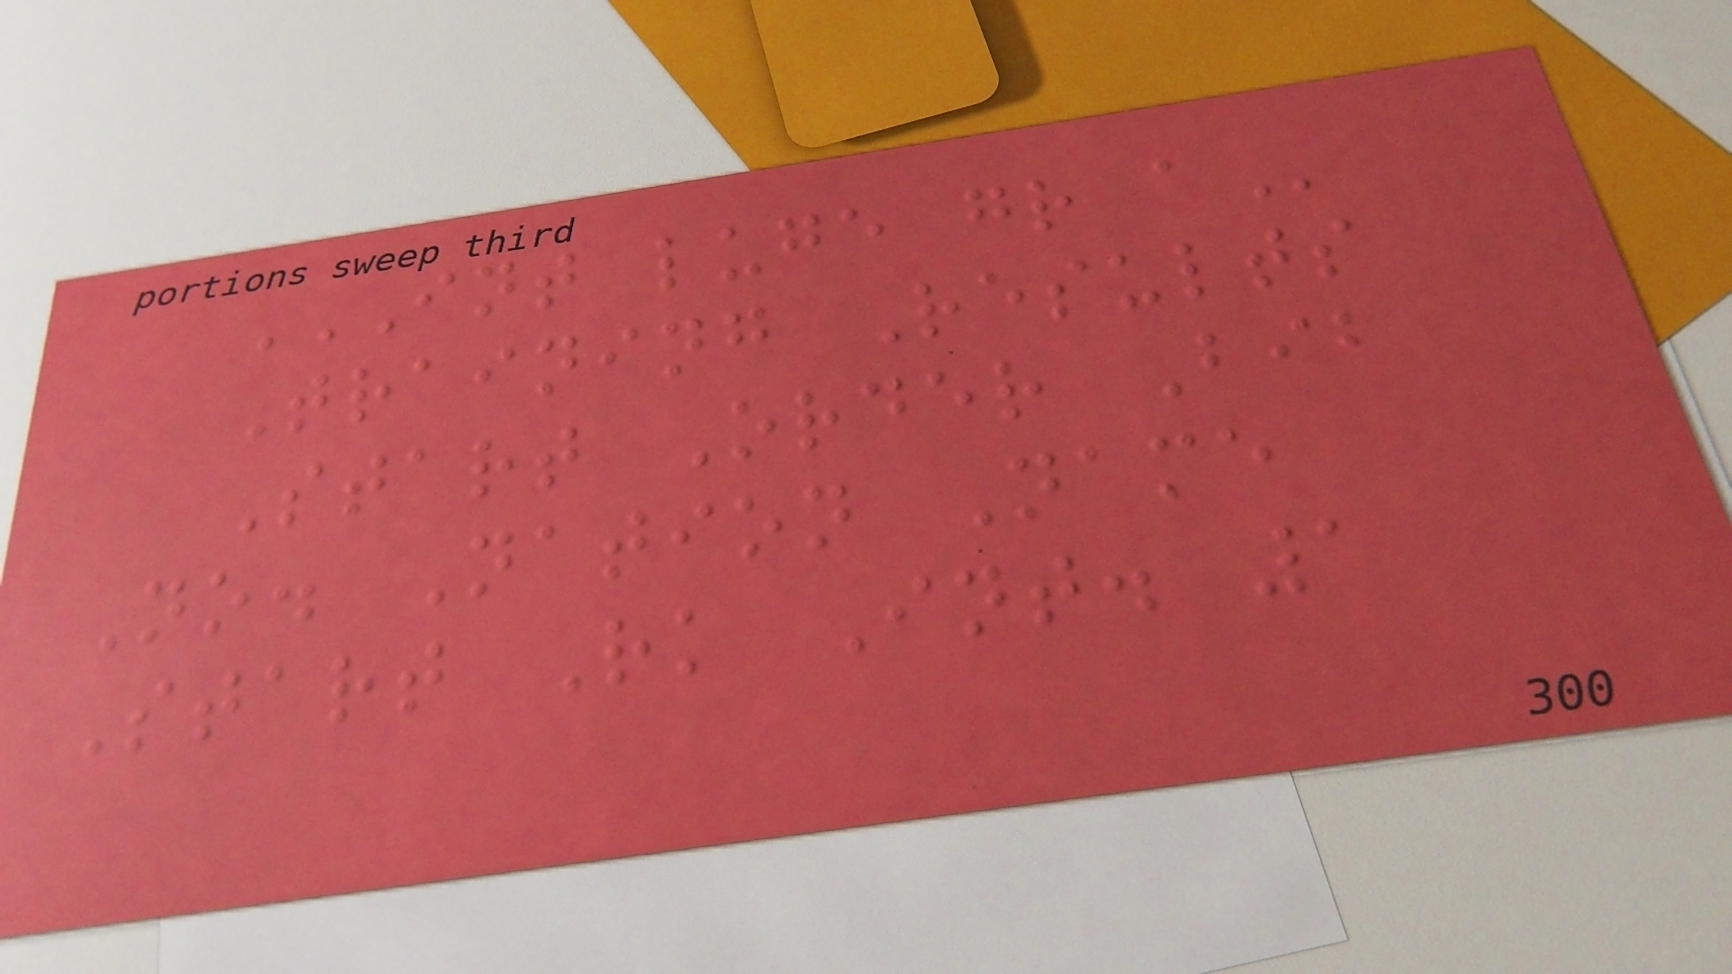INT LUGE GR A
Training Results
Start Order Bib
No. Nation Name
Start Rk Int. 1
